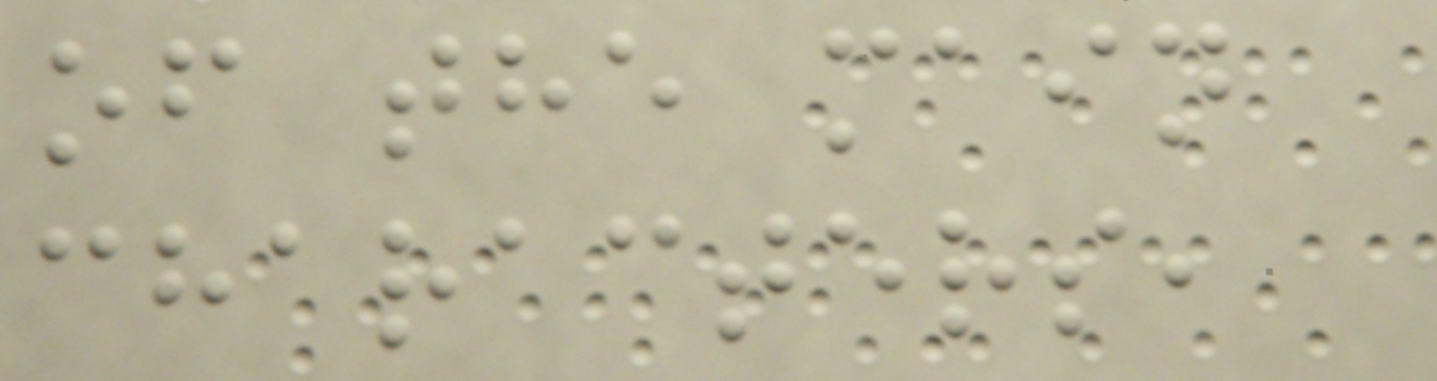of the main
characters,
